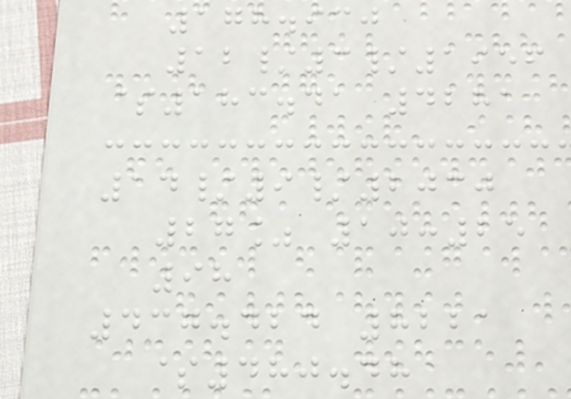178.930
12/3/1956
$183.41 4281
14/9/2030
27% 10:25
98
437.424 8221
$480.48
